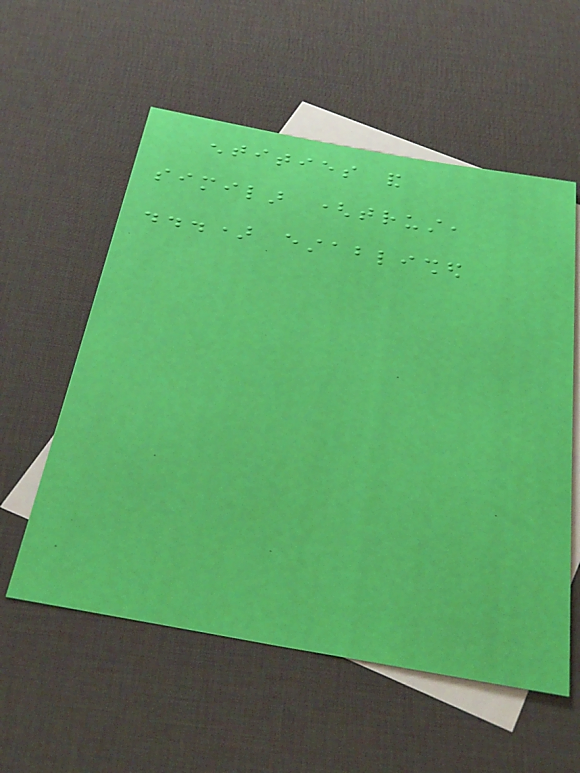entities and
similar (trust,
...) established
